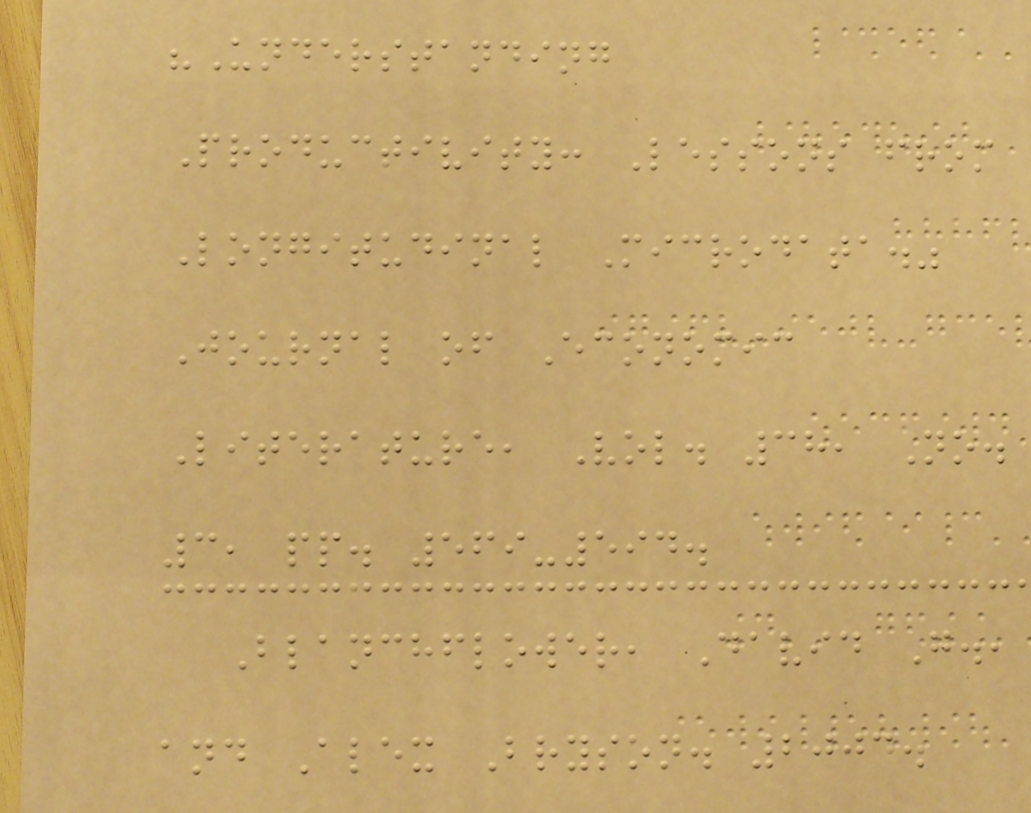"Understanding
Productivity: Lessons from
Longitudinal Microdata."
Journal of Economic
Literature, Vol. 38, No.
3, pp. 569-594.
Blanchflower, David G.,
and Alex Bryson. 2004.
